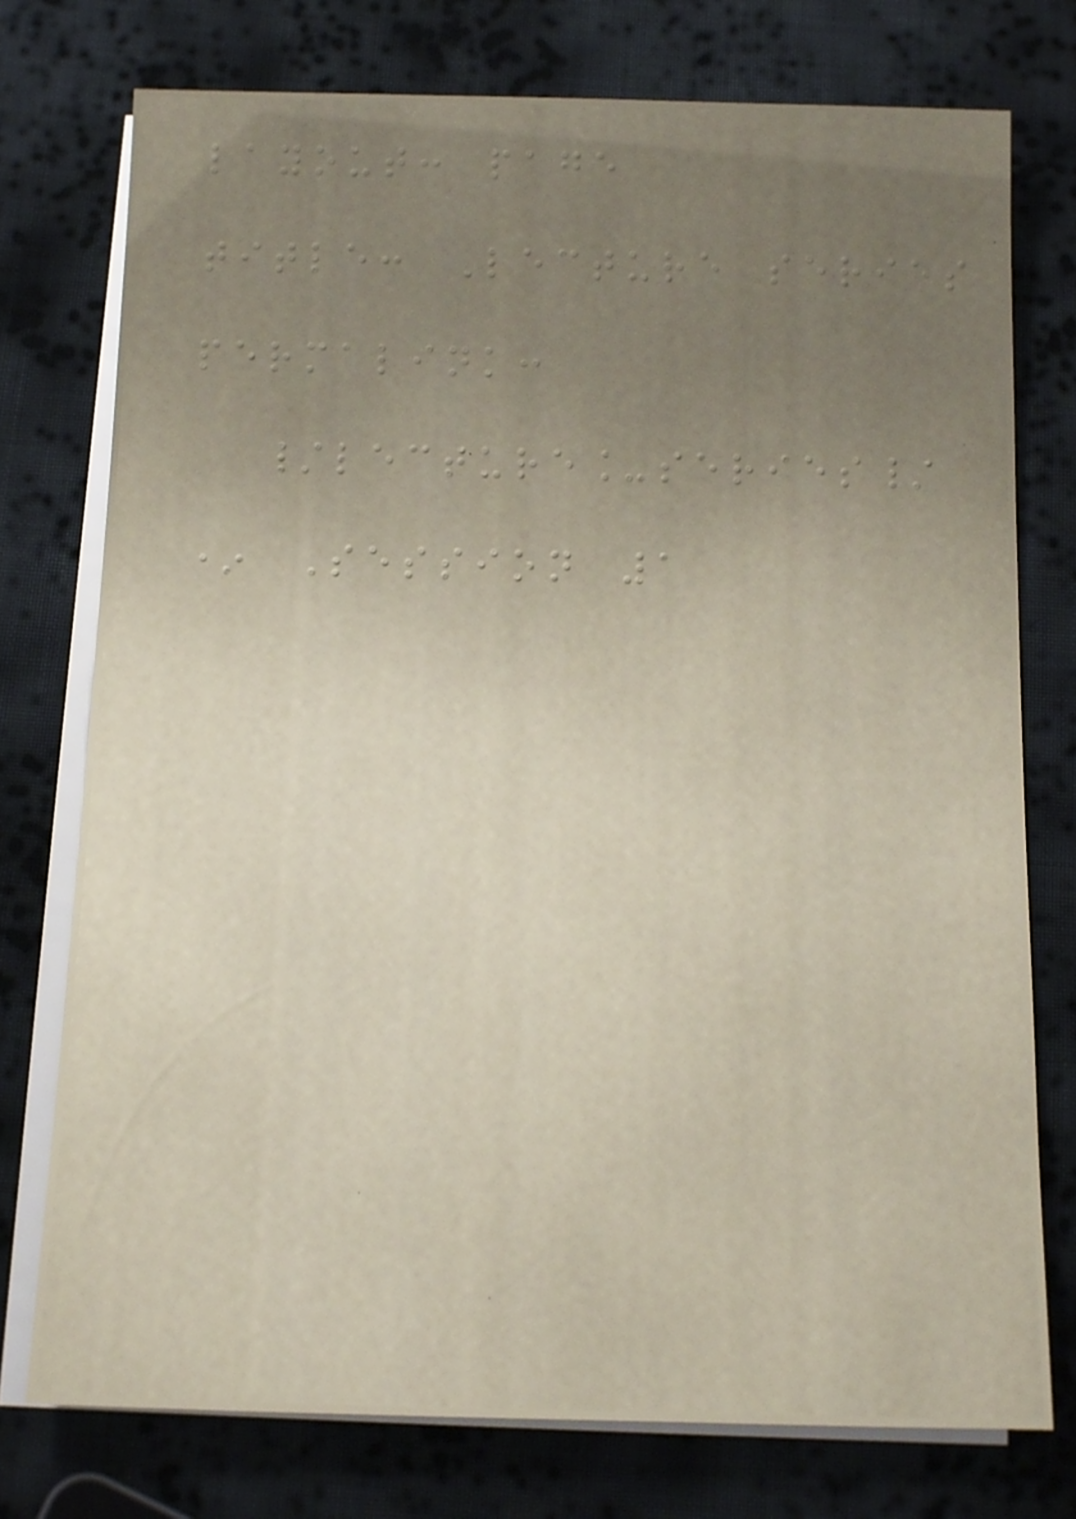layout: page
title: Lecture series
permalink:
/lecture_series/
* Session 1
